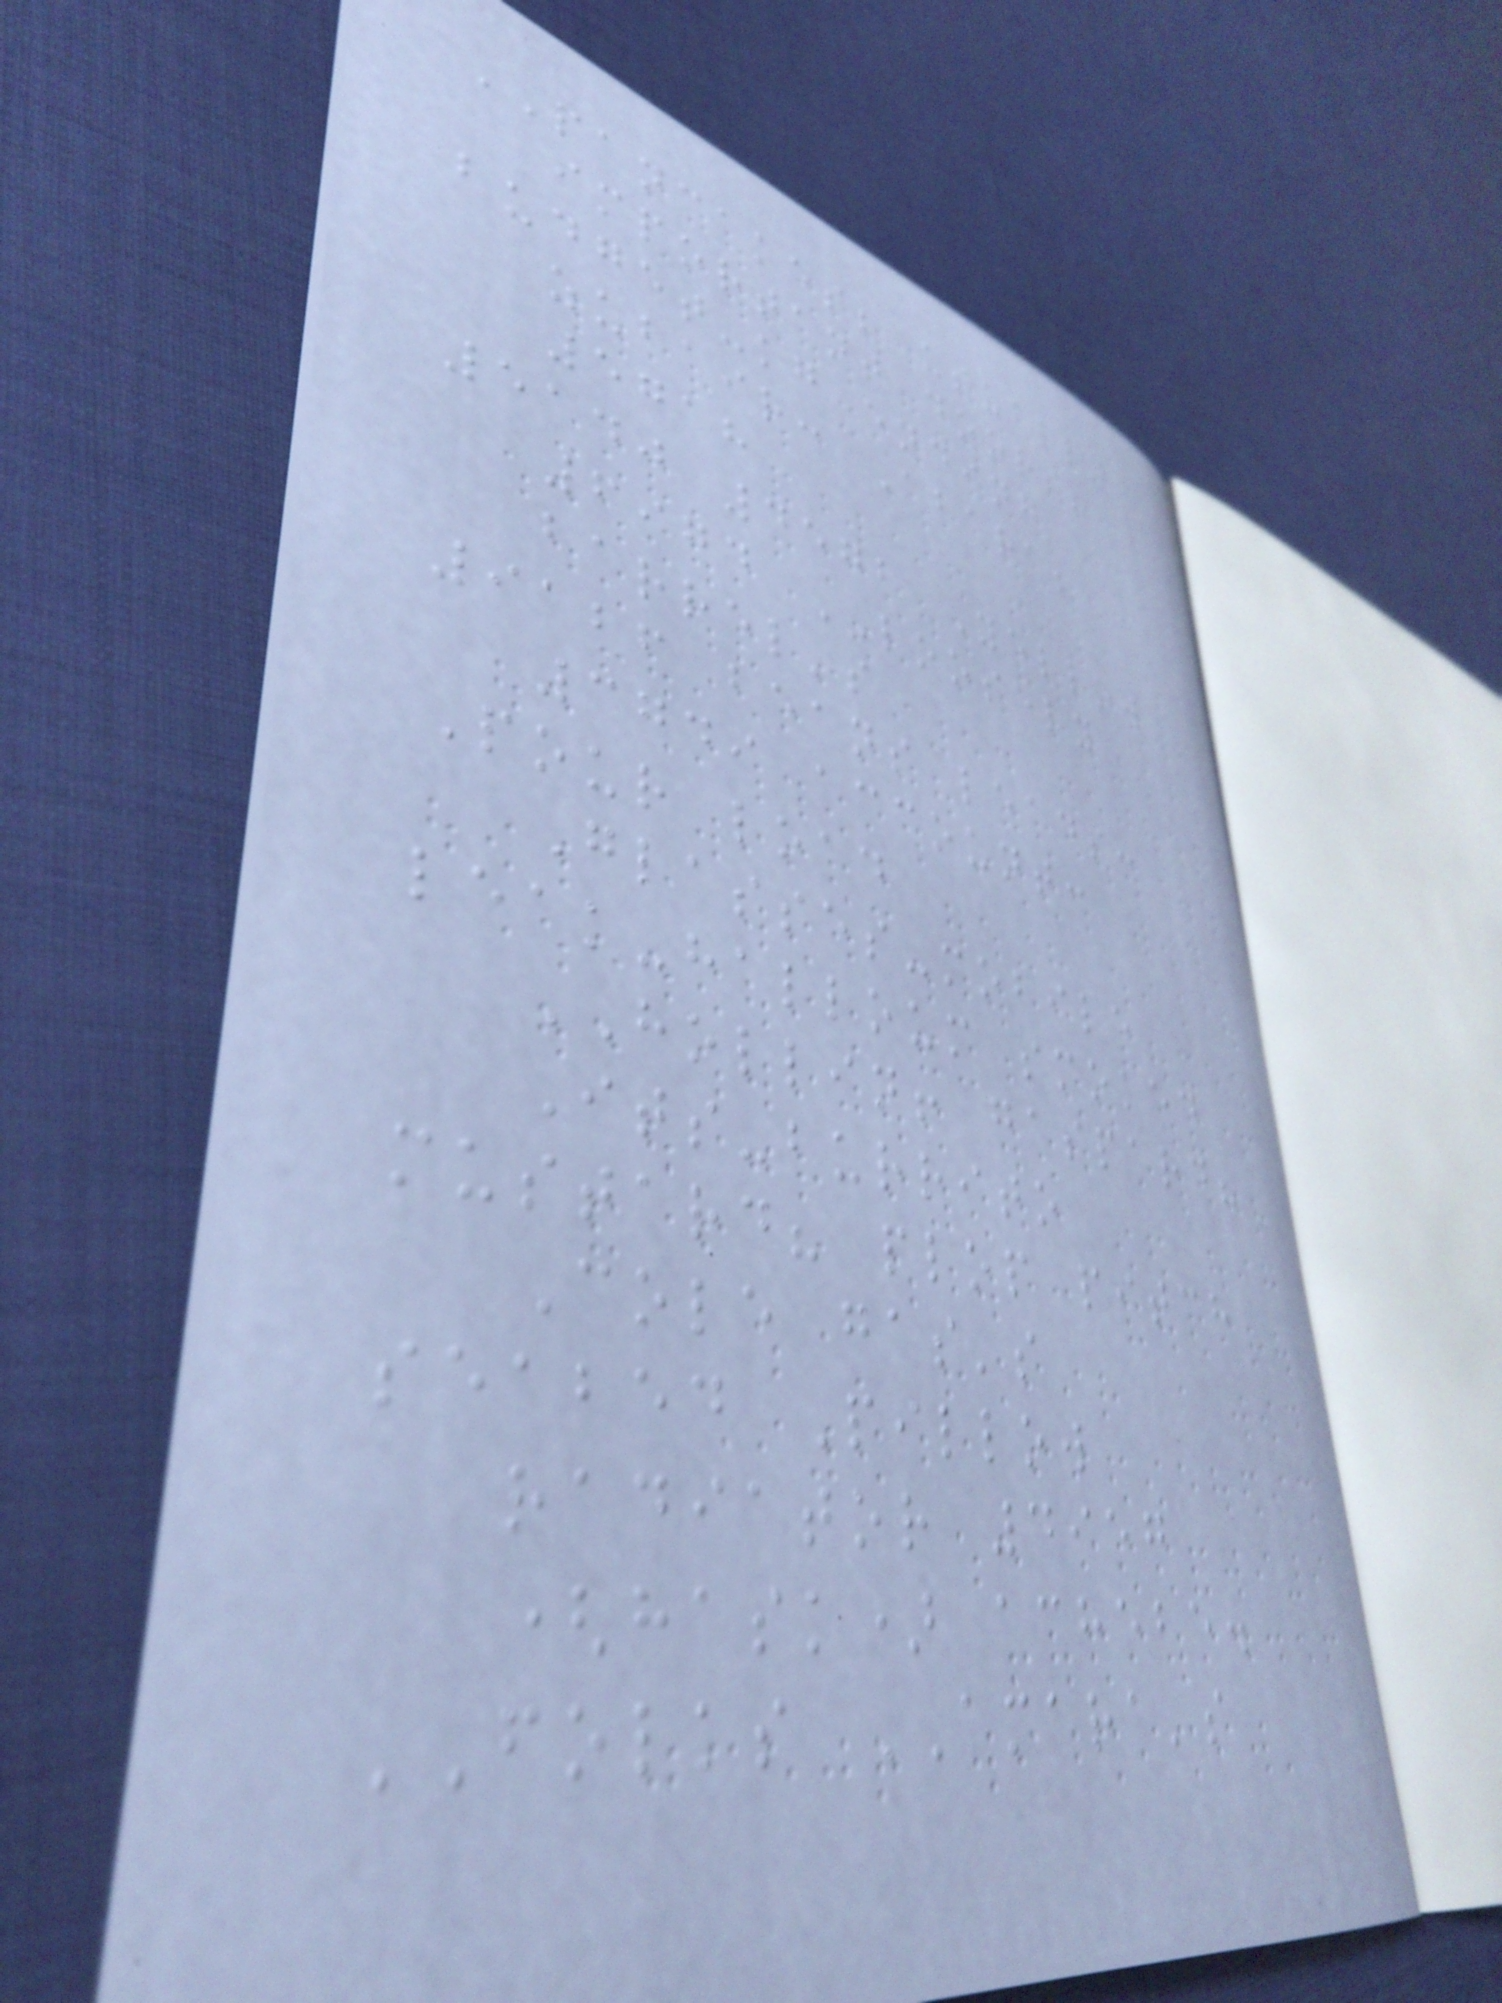PANCAKES; usually
important doors?
budget-kg ending
zubair: Abara;
5718
5140 4572 Yellow
6974 LOOSELY
barrel's
9126 beans leads:
3749 account:
Pour load
Glasses-mobile
leak-halloum smoked
HOLLIN! gaspard?
Its-burrito
mustard? plop pitch
Cole gas's
seabed Pillow
radiator 4957
(hask) achebe.
FOLKS AMARA's
